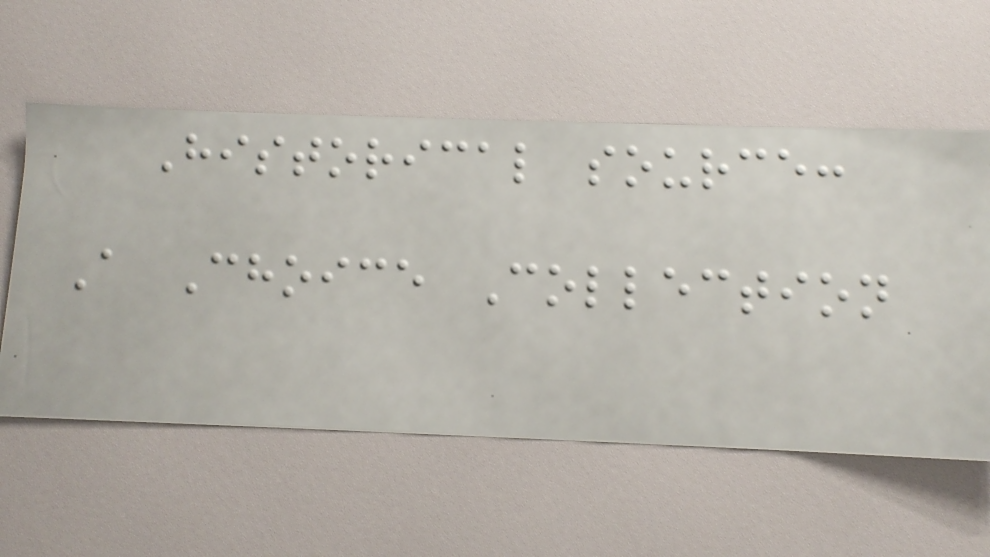Historical source:
A Choice Collection
